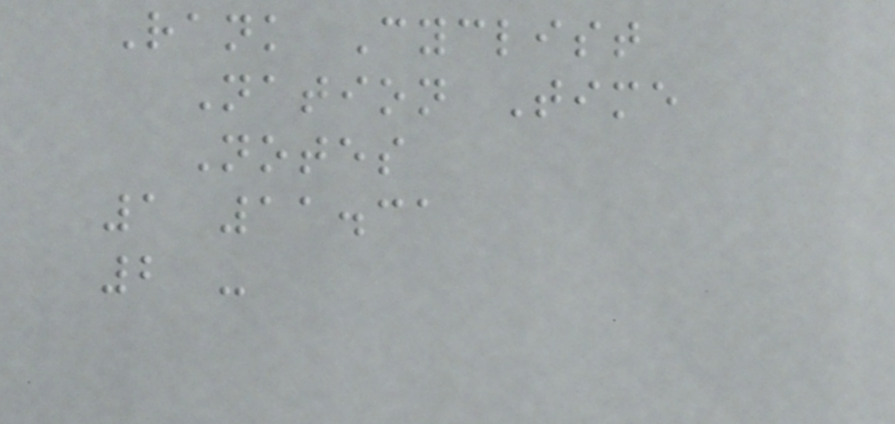Rank Cyclist
Nation Time
Notes
1 11.31
2 -
